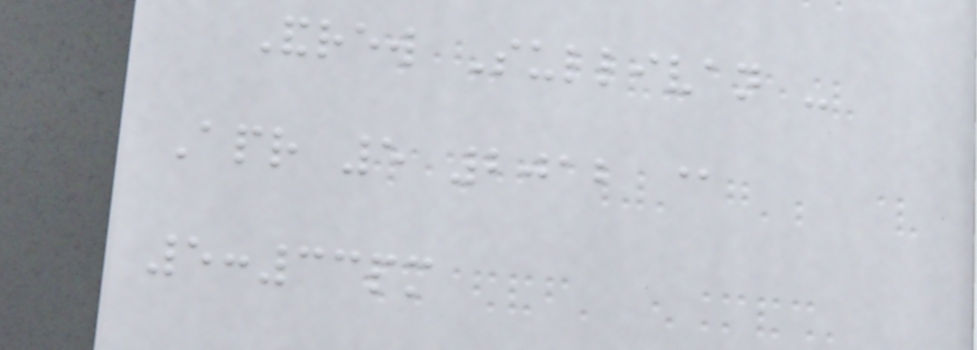Andrew Sullivan -
Apr 5 2012 @
5:33pm
